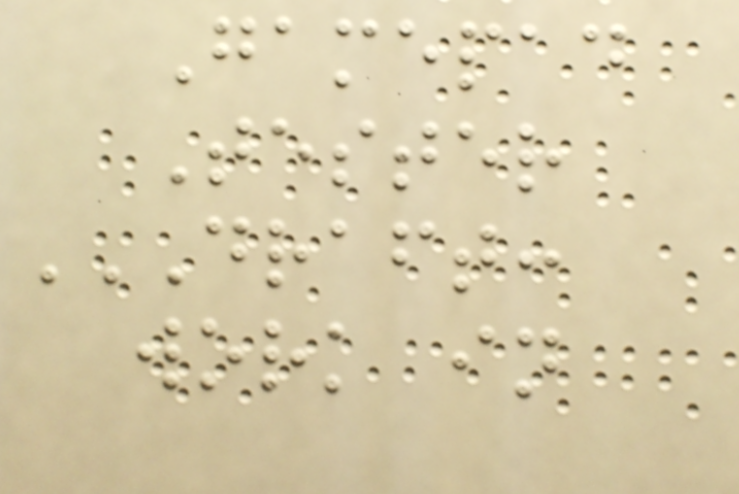Gamepad
Tester
DRAFT:
WORK IN
